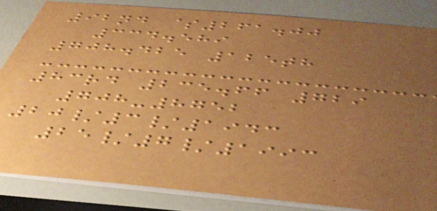92nd $261.00
334.589
708.425 125th
83rd 235.66 729
708-8752
20/3/1943
25/7/1993
